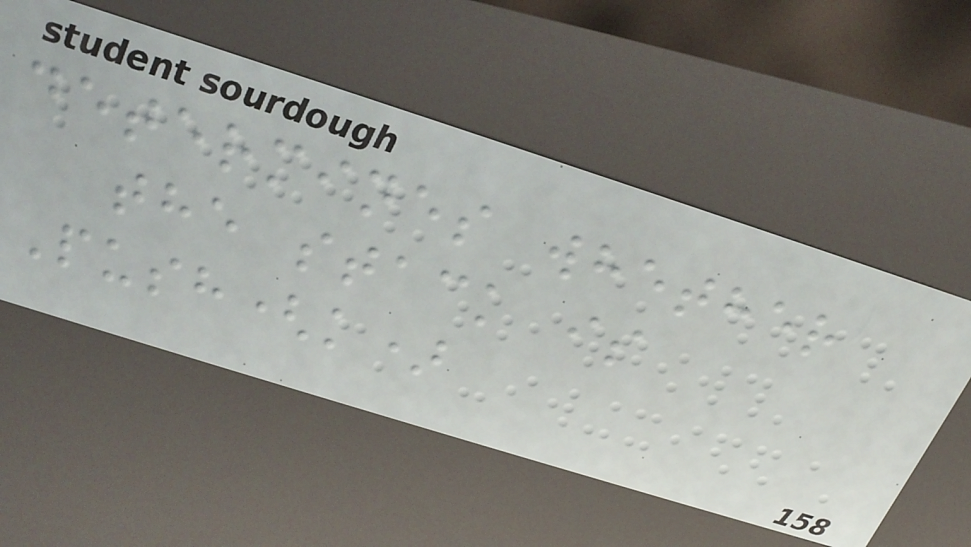determines whether
the stack is
Push(k)
